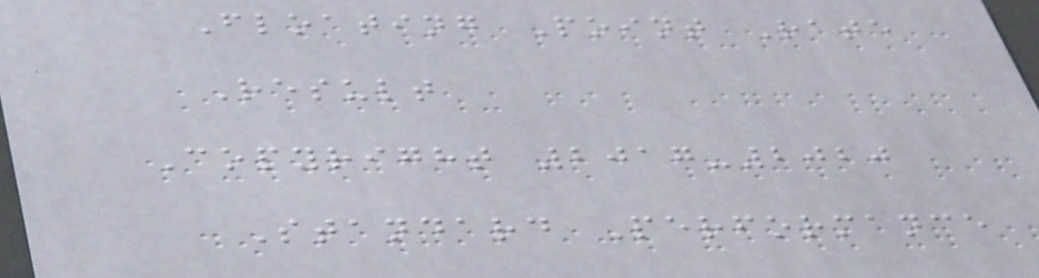Floating Point Rate
Result
Copyright 2017-2020
Standard Performance
